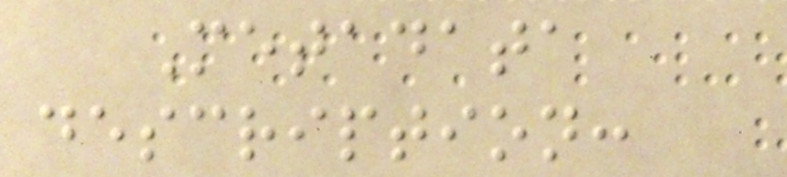Metadata
description:
